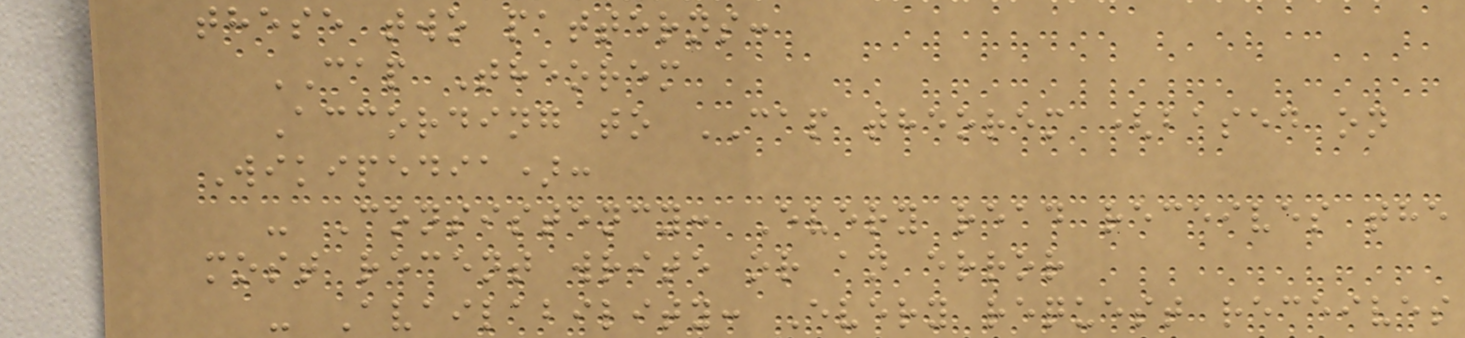these two patterns:
CAP Theorem
According to CAP theorem (based on
Wikipedia):
- Consistency: Every read receives the
most recent write or an error
- Availability: Every request receives
